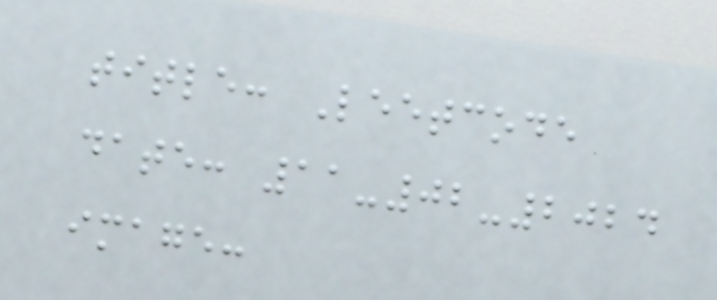title: Leetcode
date: 11-02-2024
image:
